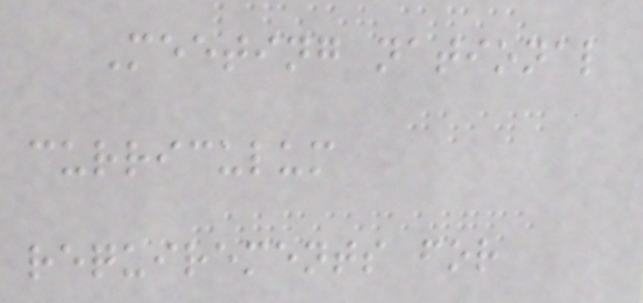Meeting national
curriculum
requirements for
